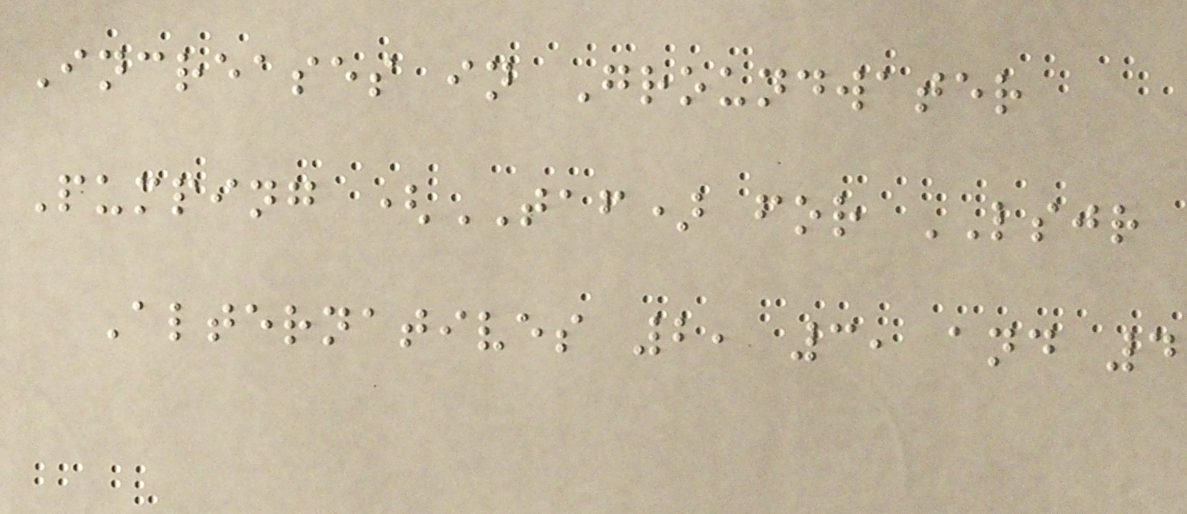Increases in Groundwater
Pumping (TAF) for LSJR
Alternatives 2, 3, and 4
